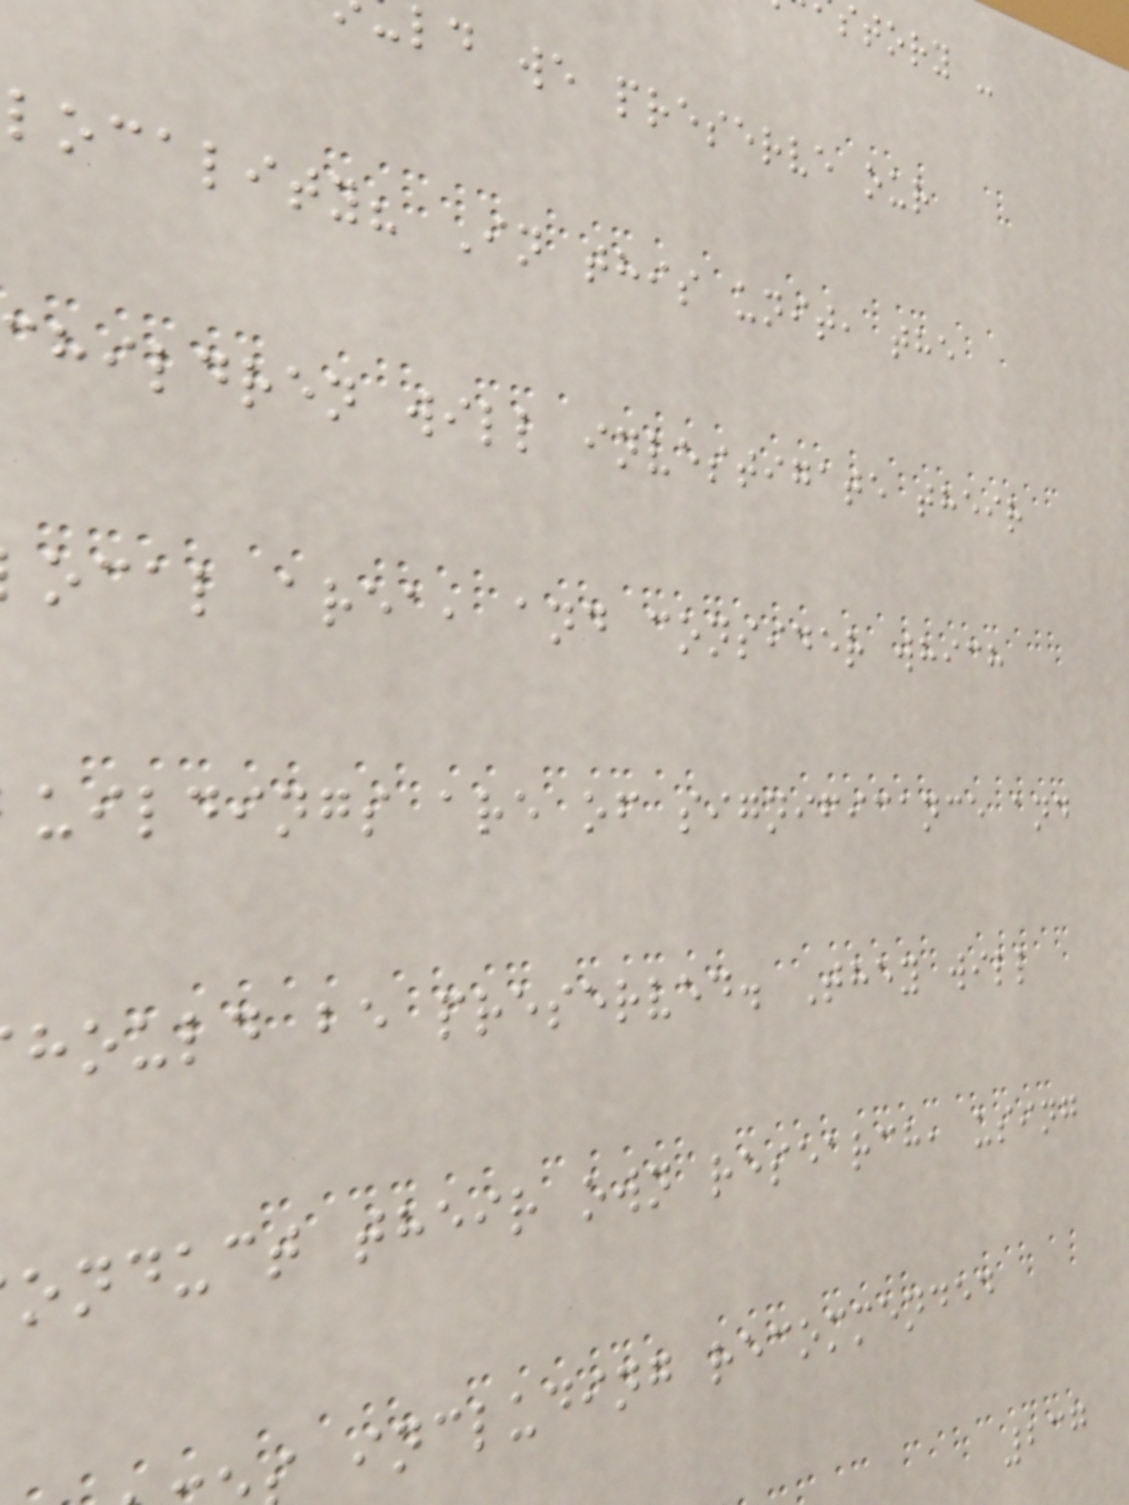story -
ld we preserve our
locality? In this unit, the
hildren will investigate their
ocal area, and consider which
uildings are of significance and
hould be preserved. They will
onduct their own research, using
including recommended
237
